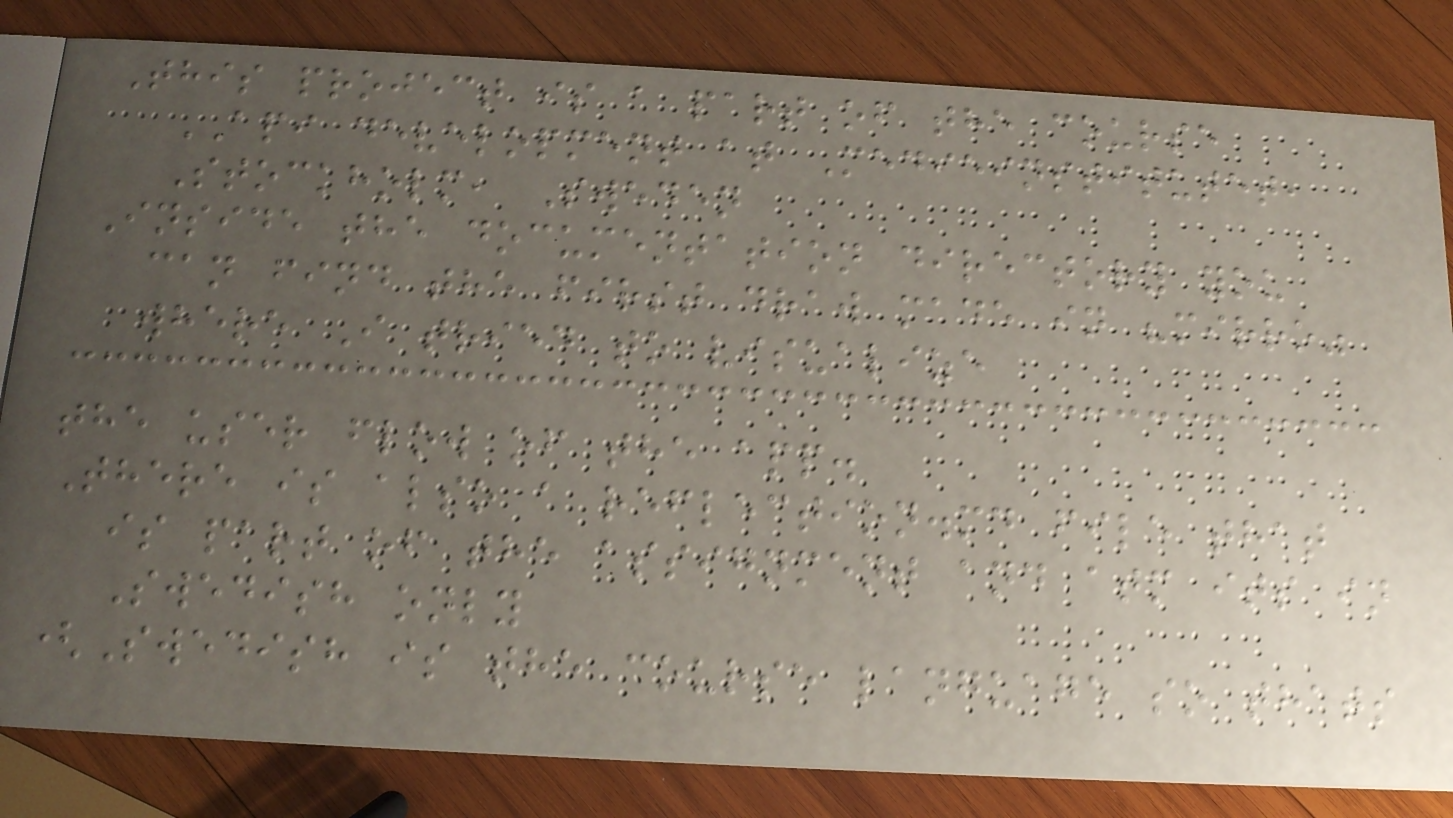This project is a part of the course
API development at Medieinstitutet,
Stockholm, Sweden
Inside the documentation directory you
can find the first draw made in "mirro"
where I tried to visualize
the user flow of the app.
There is also a reflection.md file that
is part of the assignment and atm its in
Swedish only
(Swedish is the course language so thats
